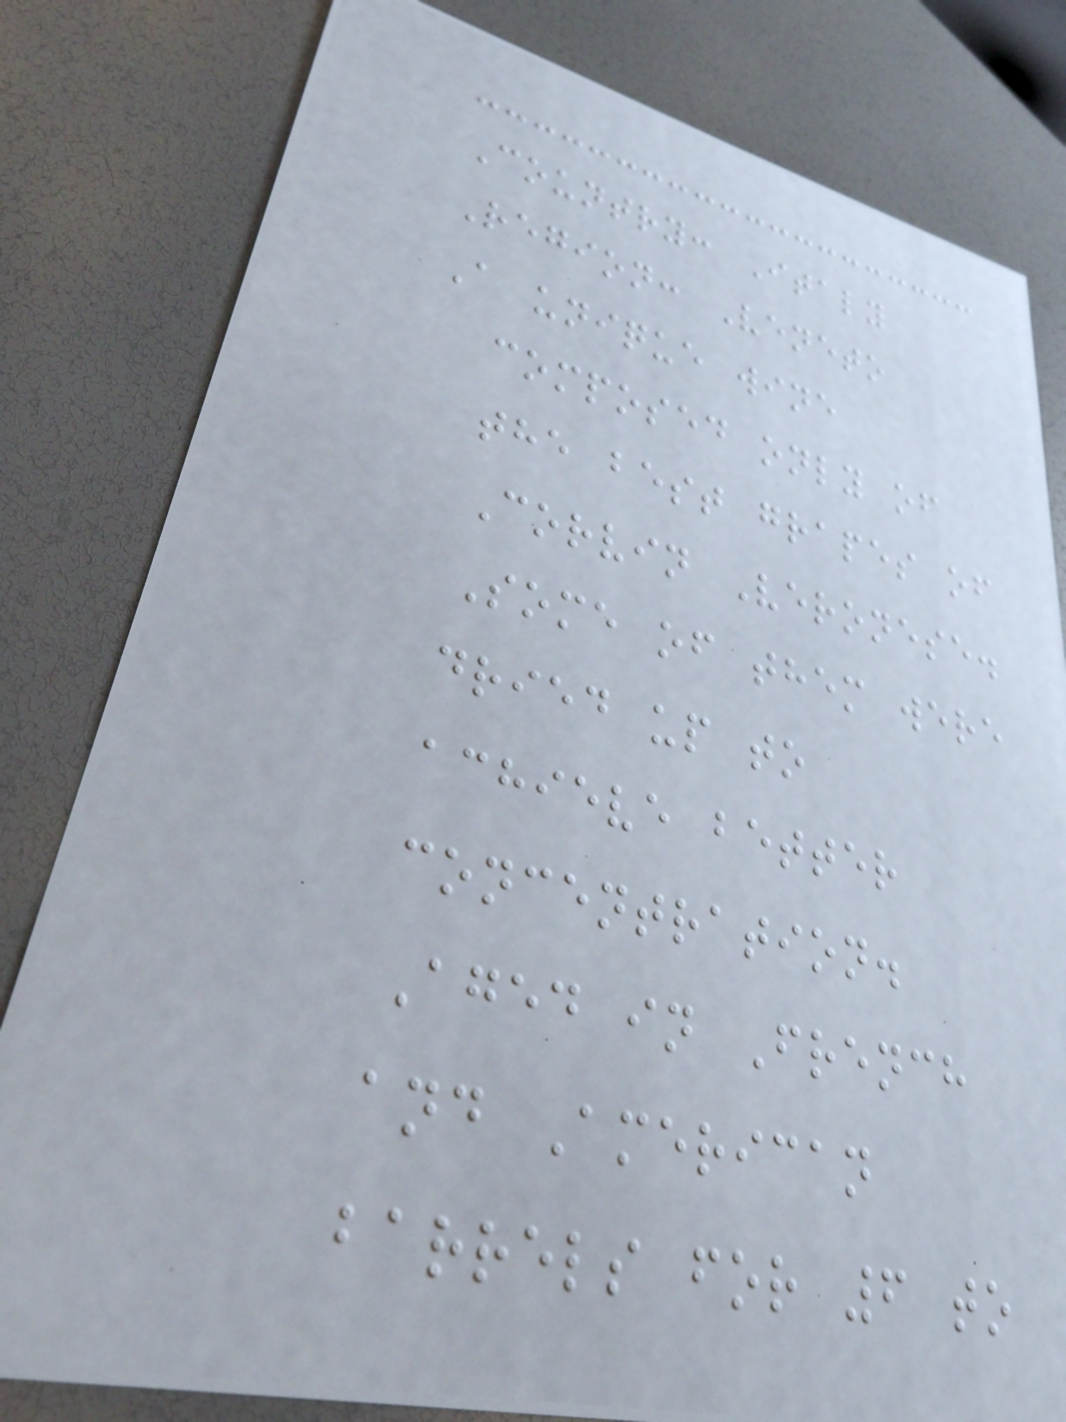Country: Italy
Region: Veneto
A unique wine
composed only of
the best grapes of
Corvin Veronese.
Some of them were
dried up to
achieve better
concentration.
Aged in French
and American
barrels for 6 to
